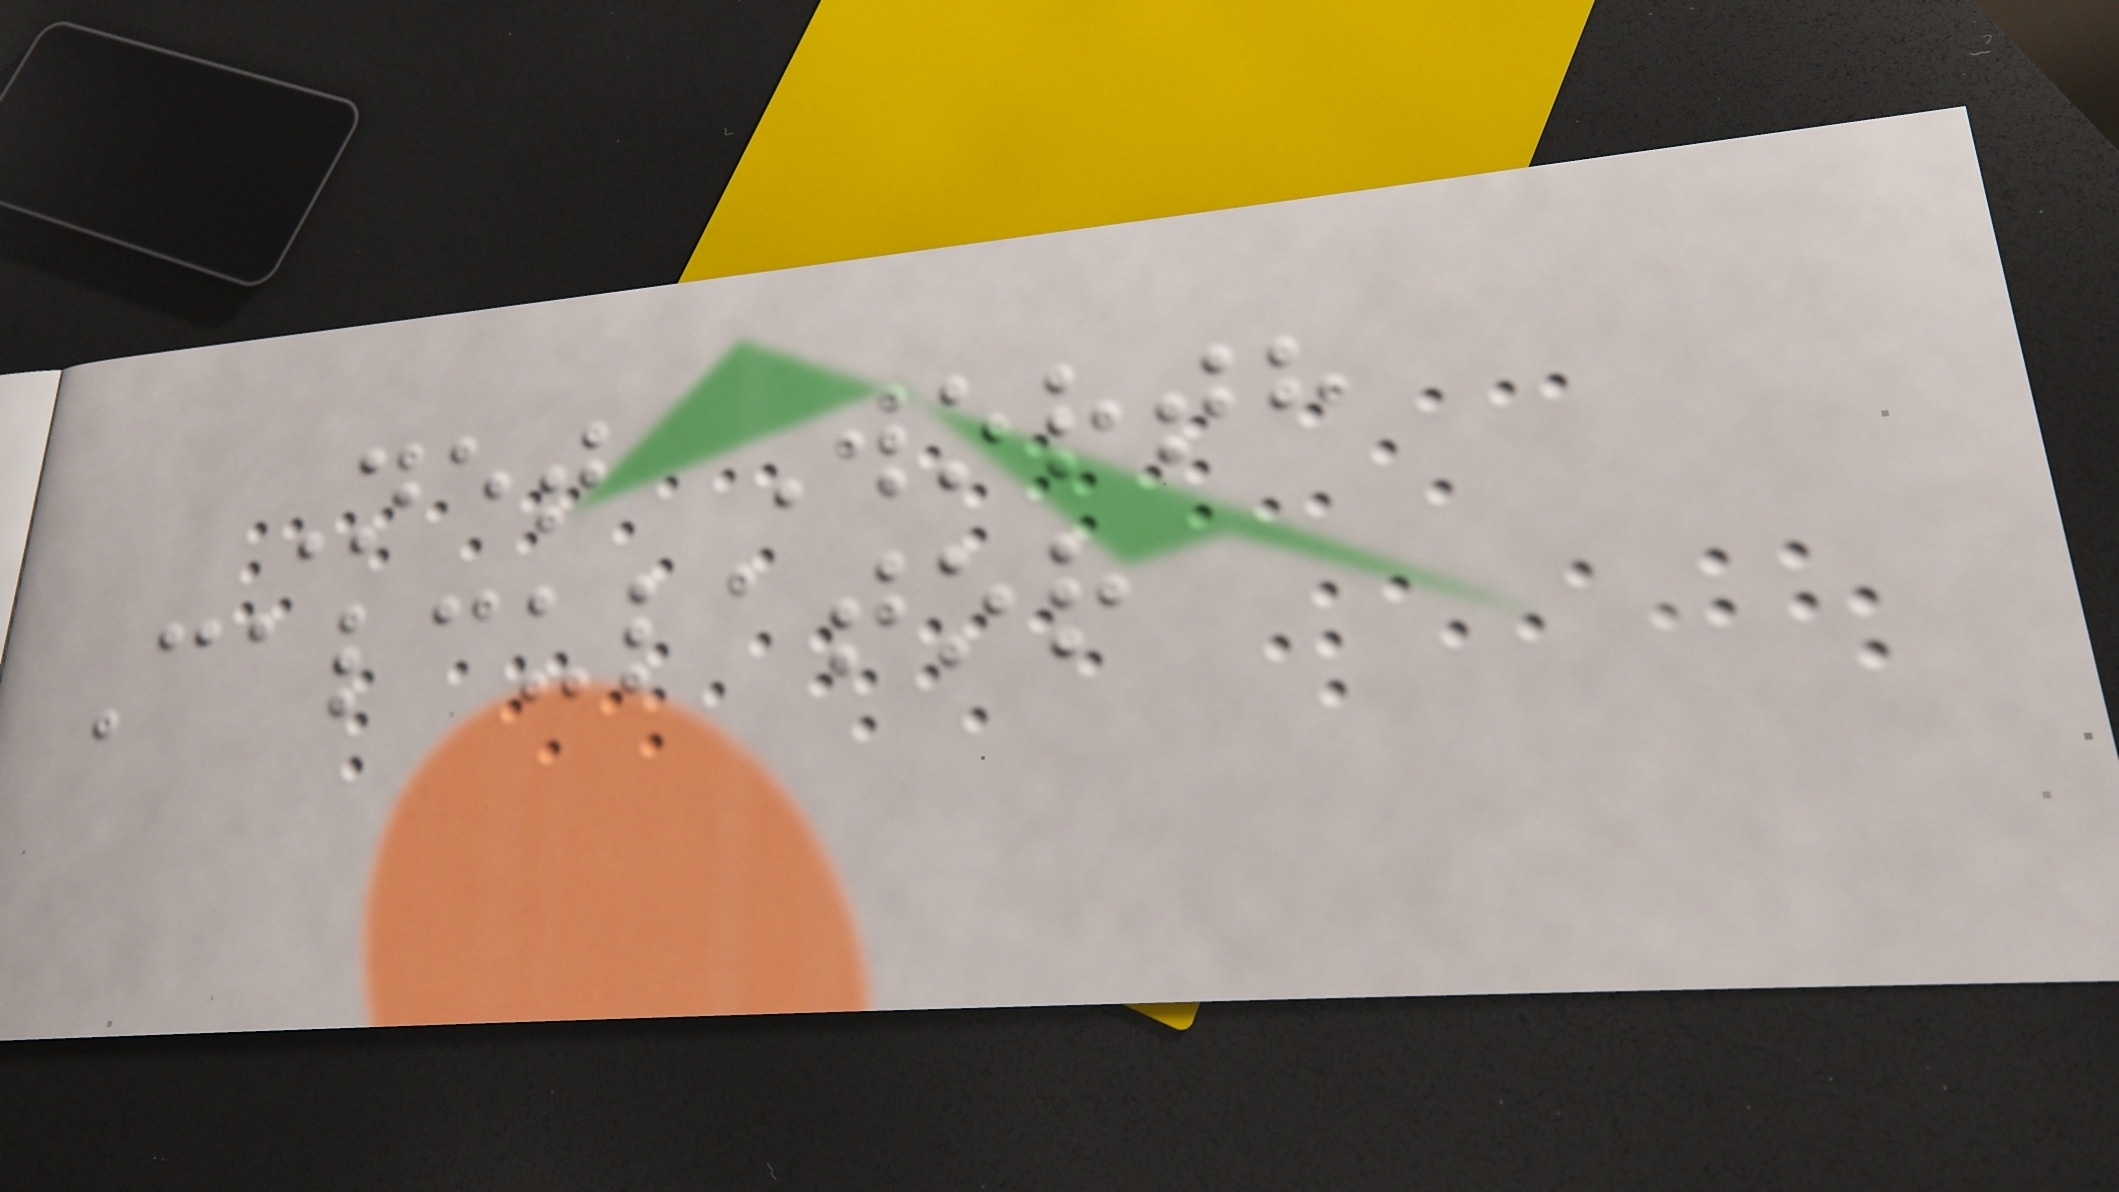Net Worth
Calculator
